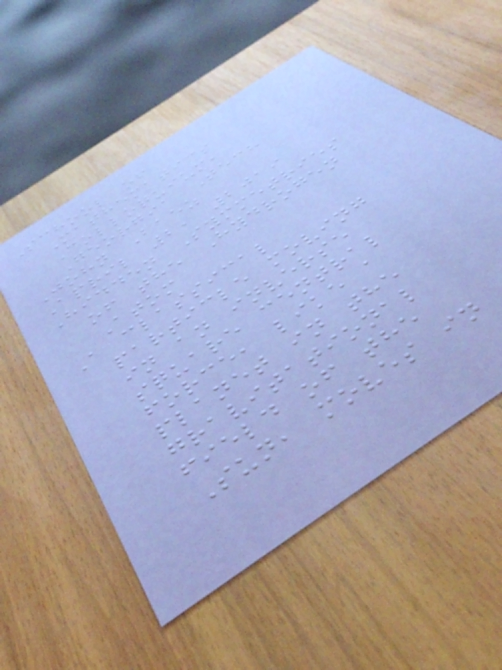School of
Mathematics
Colloquium,
Georgia Tech
John Baez
April 2, 2019
Hidden Symmetries
of the Hydrogen
Atom
A classical
particle moving
in an inverse
square central
force, like a
planet in the
gravitational
field of the
Sun, moves in
